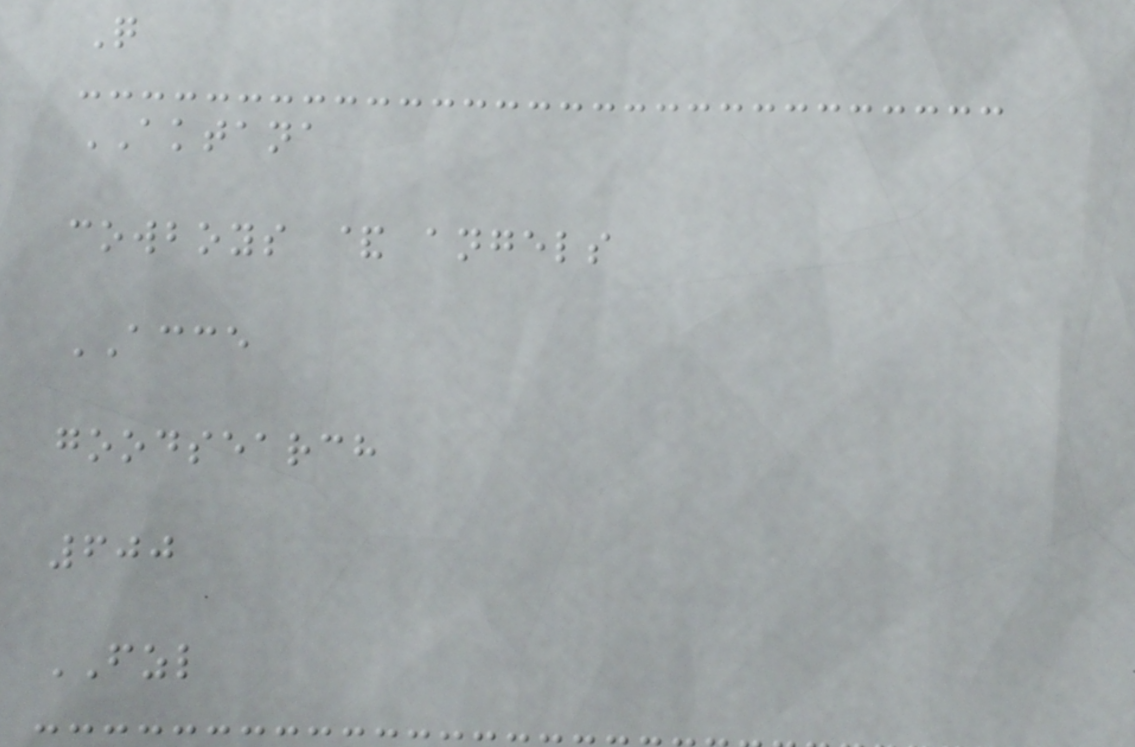Q
AKTANA
cowboys & angels
ACCE
goodsearch
600
FZL
